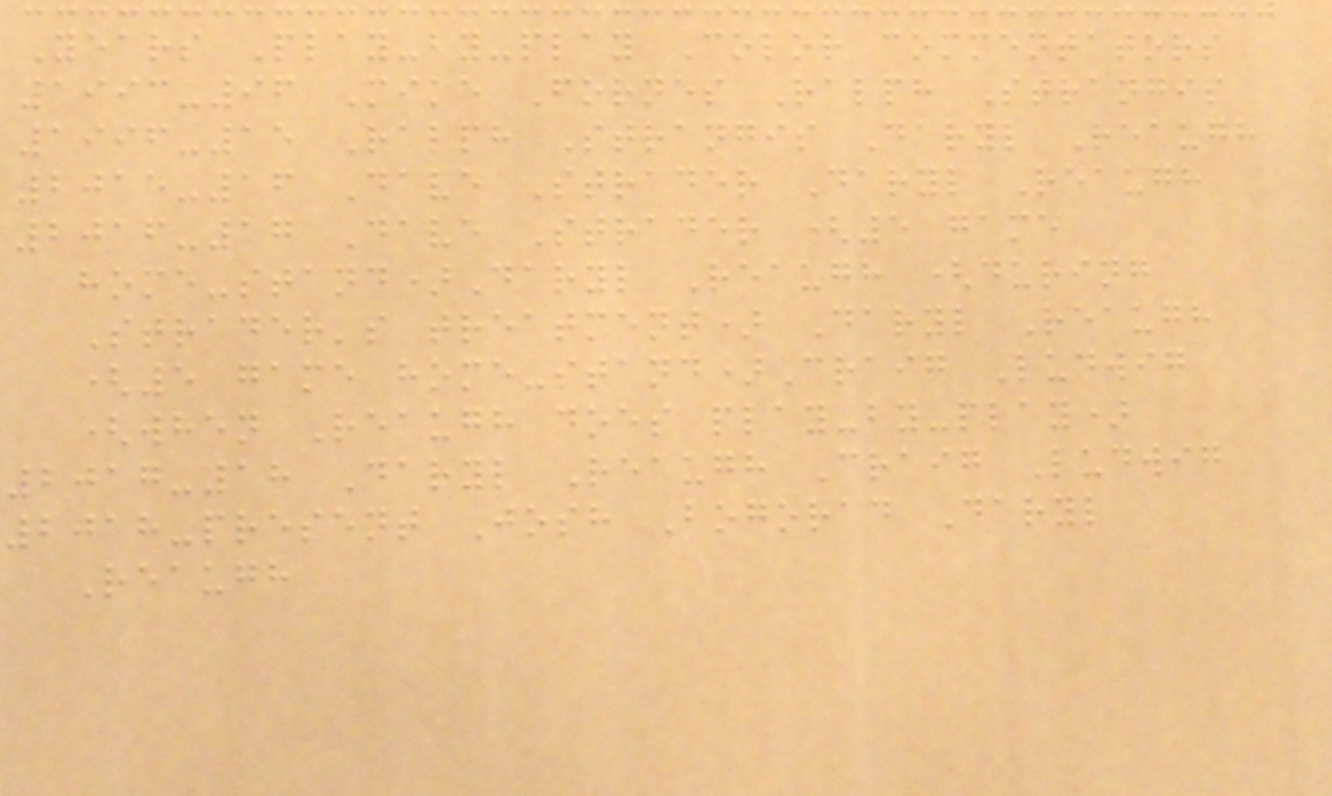Years Play-by-play Color commentators
1993-96 Mike Fornes Ralph Strangis
1996-15 Ralph Strangis Daryl Reaugh
2015-16 Dave Strader Daryl Reaugh
2016-17 Dave Strader (5 game
home-stand)Daryl Reaugh (during
Strader's treatment) Daryl Reaugh
(5 game home-stand)Craig Ludwig
(when Reaugh does play-by-play)
2017-18 Daryl Reaugh Craig Ludwig
2018-present Josh Bogorad Daryl
Reaugh
